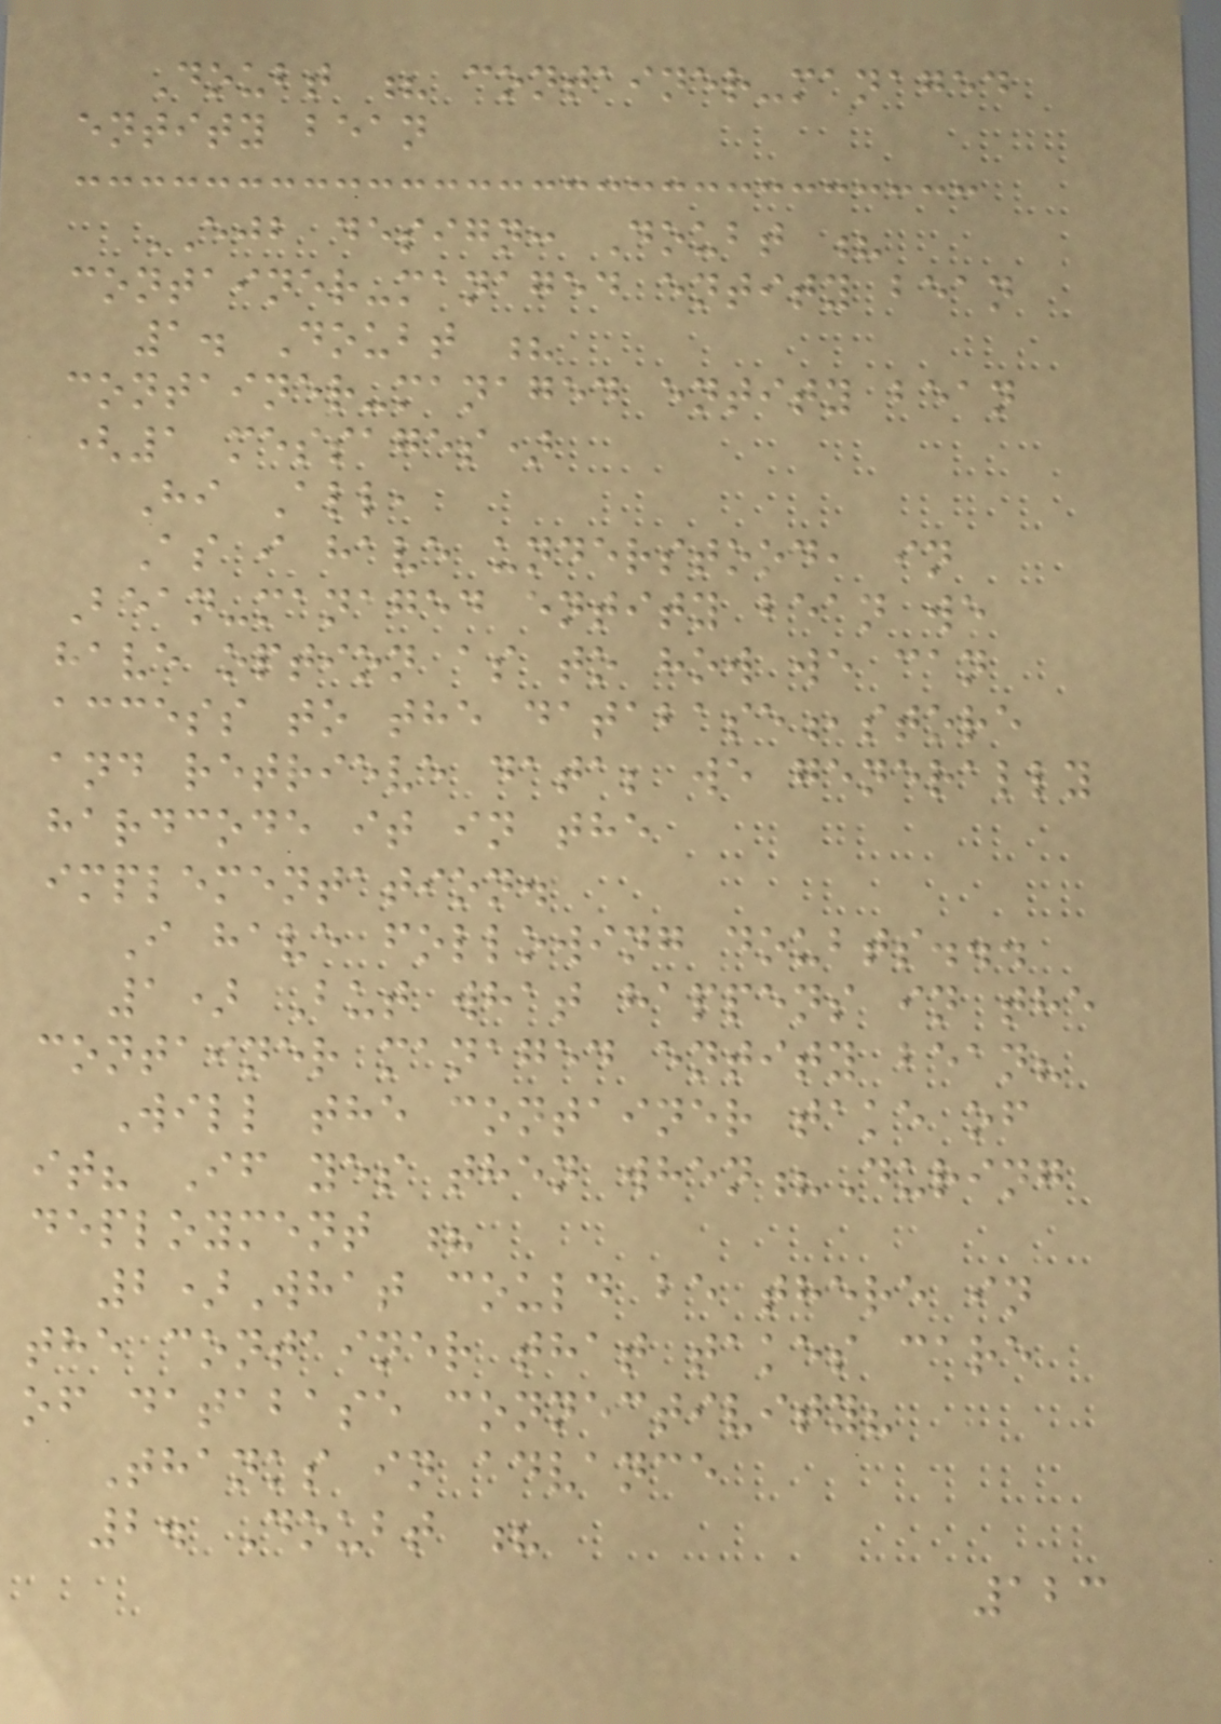Doubt ? container-managed
entity bean
EJB design: Doubt ?
container-managed entity bean
1. Doubt ?
container-managed entity bean
(1 messages)
Hi All,
As i have understood, in
Bean-managed entity bean we
have option as to how we can
access to the database,store
and retrieve data; we generally
hardcode it in the
implementation.
I have following doubts...
1) But what happens in the
container managed entity bean?
Will the container take of
it? If yes then when?During
deployment ?
2)What could be there in
the container that takes care
of database connectivity?
Thanks in advance
2. Doubt ?
123
